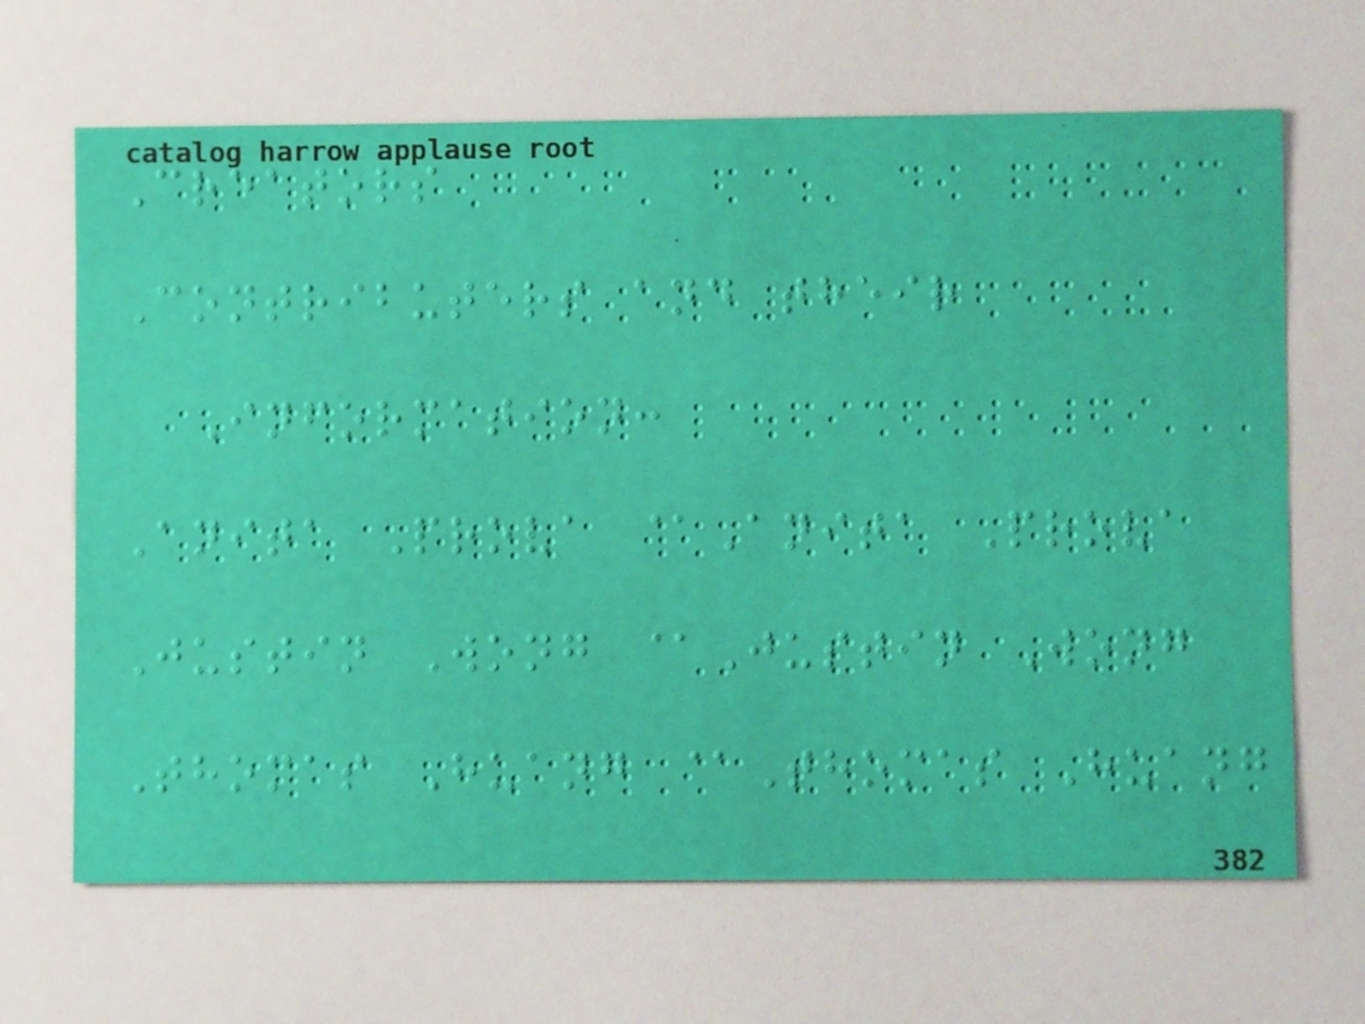Creators
Contributers and their
Information:
Anita Prova @Anita Prova
Justin Wong @Justin Wong
Thomas Huang @Thomas Huang
